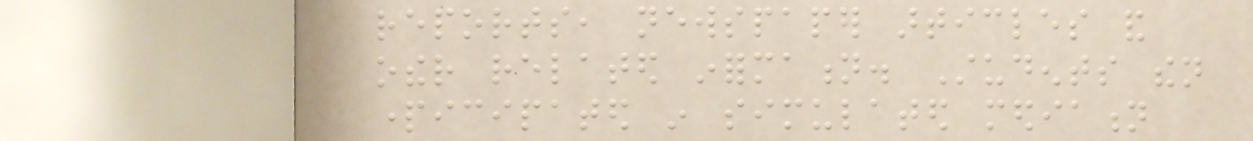reports, newspaper articles and
other related information. Students then
participated in simulated mediation
